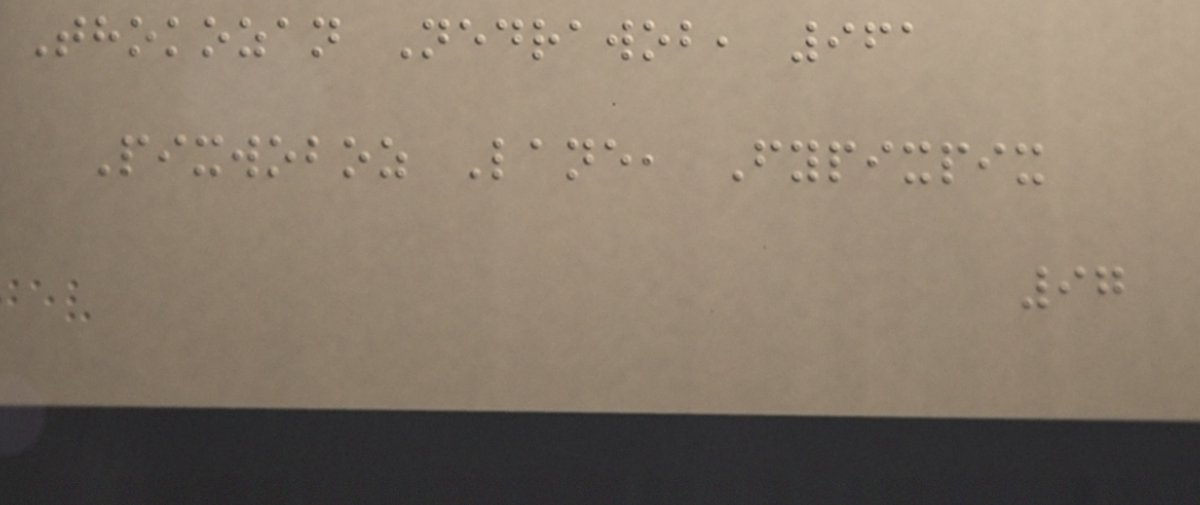Thokozan Nedrawob, 961
Pixwoboz Lane, Fypixpix
97
